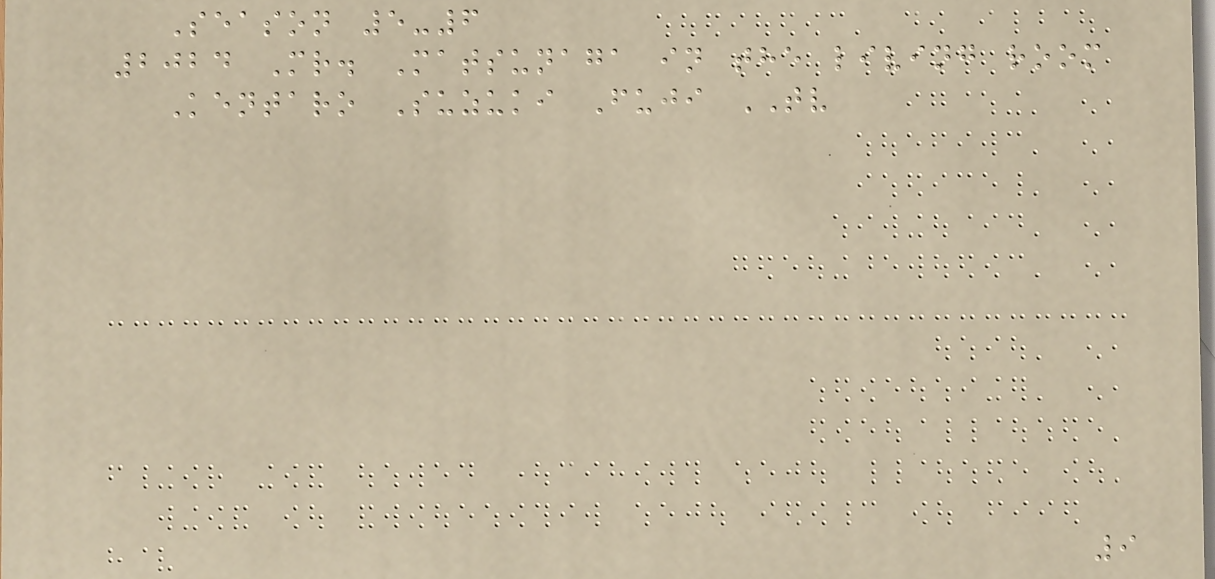Season 5-6
2024 Mr. Matsunaga in the living room
Kentaro Suzuki Fuji TV
9
